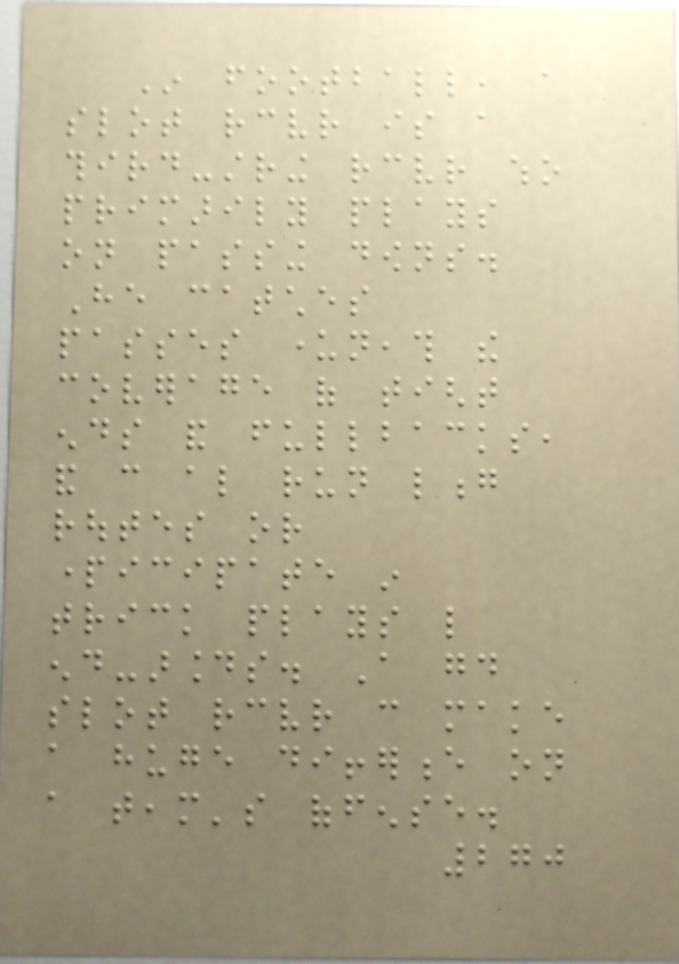In football, a
slot receiver is a
third-string receiver who
primarily plays
on passing downs.
He catches
passes underneath the
coverage of tight
ends and fullbacks,
and can also run long
routes or
participate in
trick plays like
end-arounds. A good
slot receiver can make
a huge difference on
a team's offense.
270
